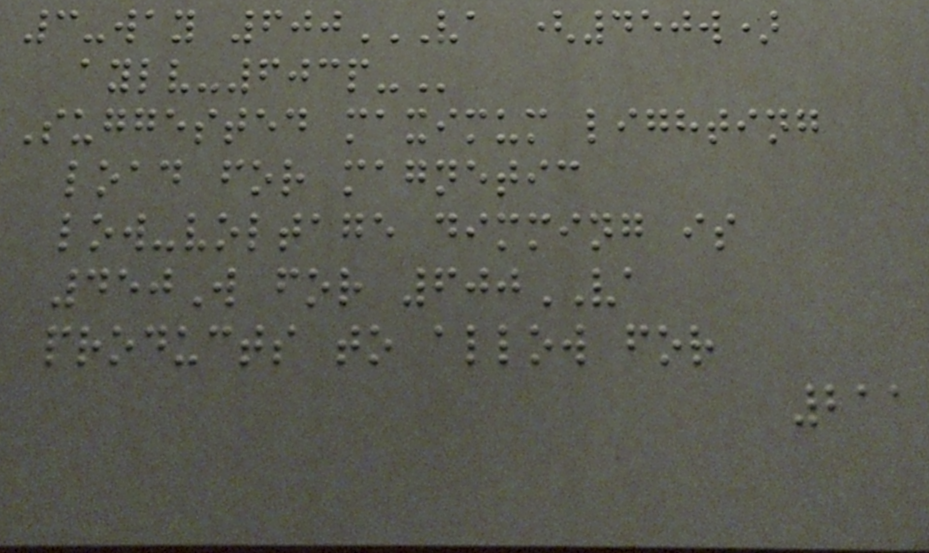3-way 600VA (450W)
AYLV-603P-
Suggested maximum lighting
load for magnetic
low-voltage dimming is
450W for 600VA
products to allow for
211
